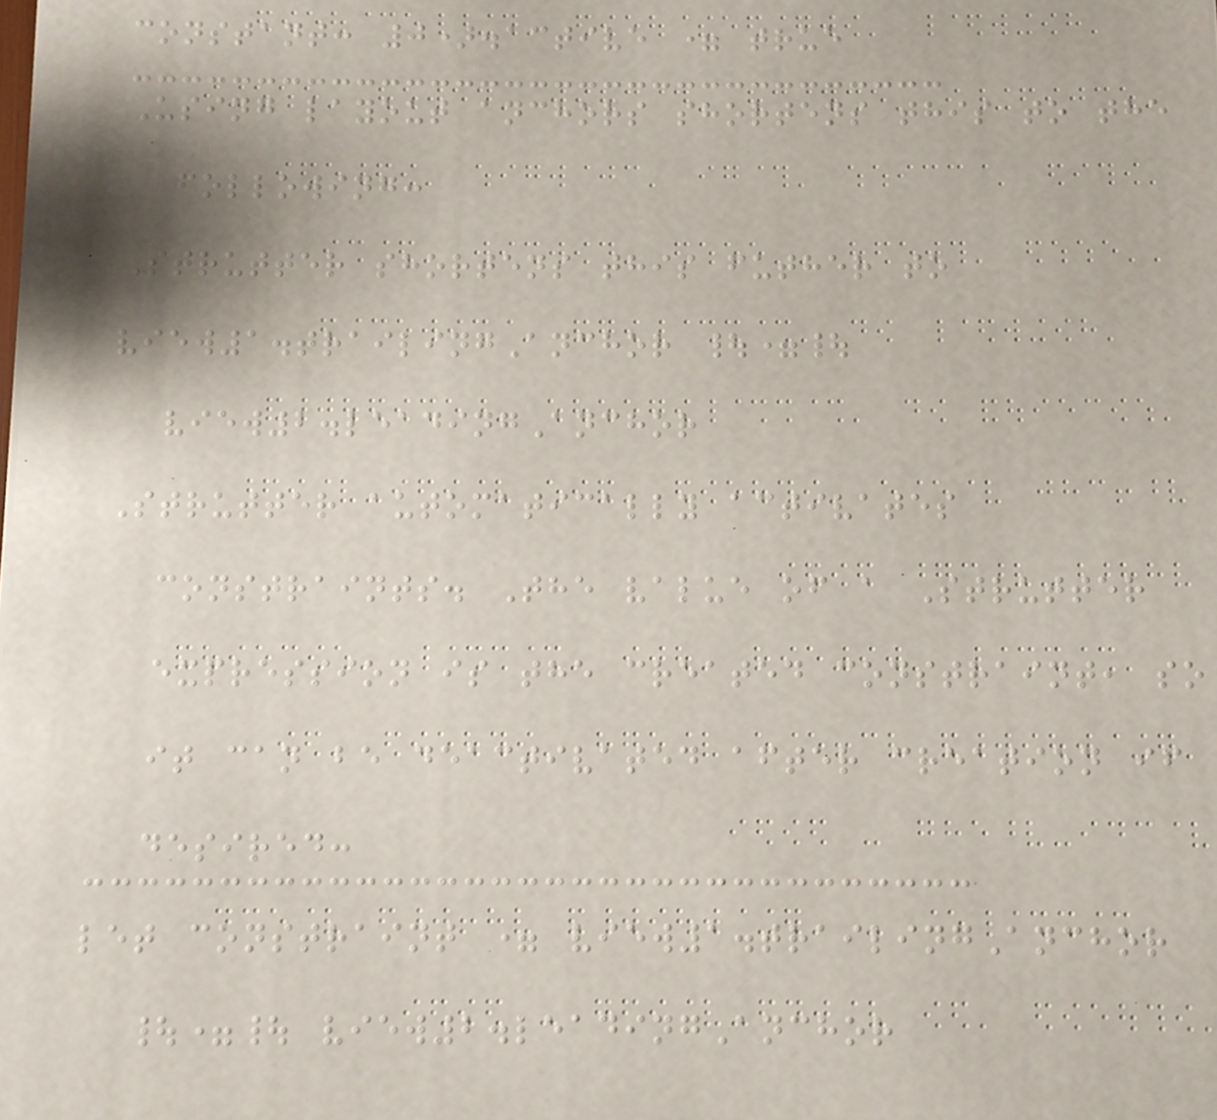constant: 0).active = true
Using layout anchors shortens this to the
following:
Strutter shortens this futher to
view1.trailingAnchor |=|
view2.leadingAnchor
Strutter automatically activates
constraints. The value of a Strutter
expression is the created constraint, so
it can be deactivated after creation if
desired:
let constraint = view1.trailingAnchor
|=| view2.leadingAnchor
